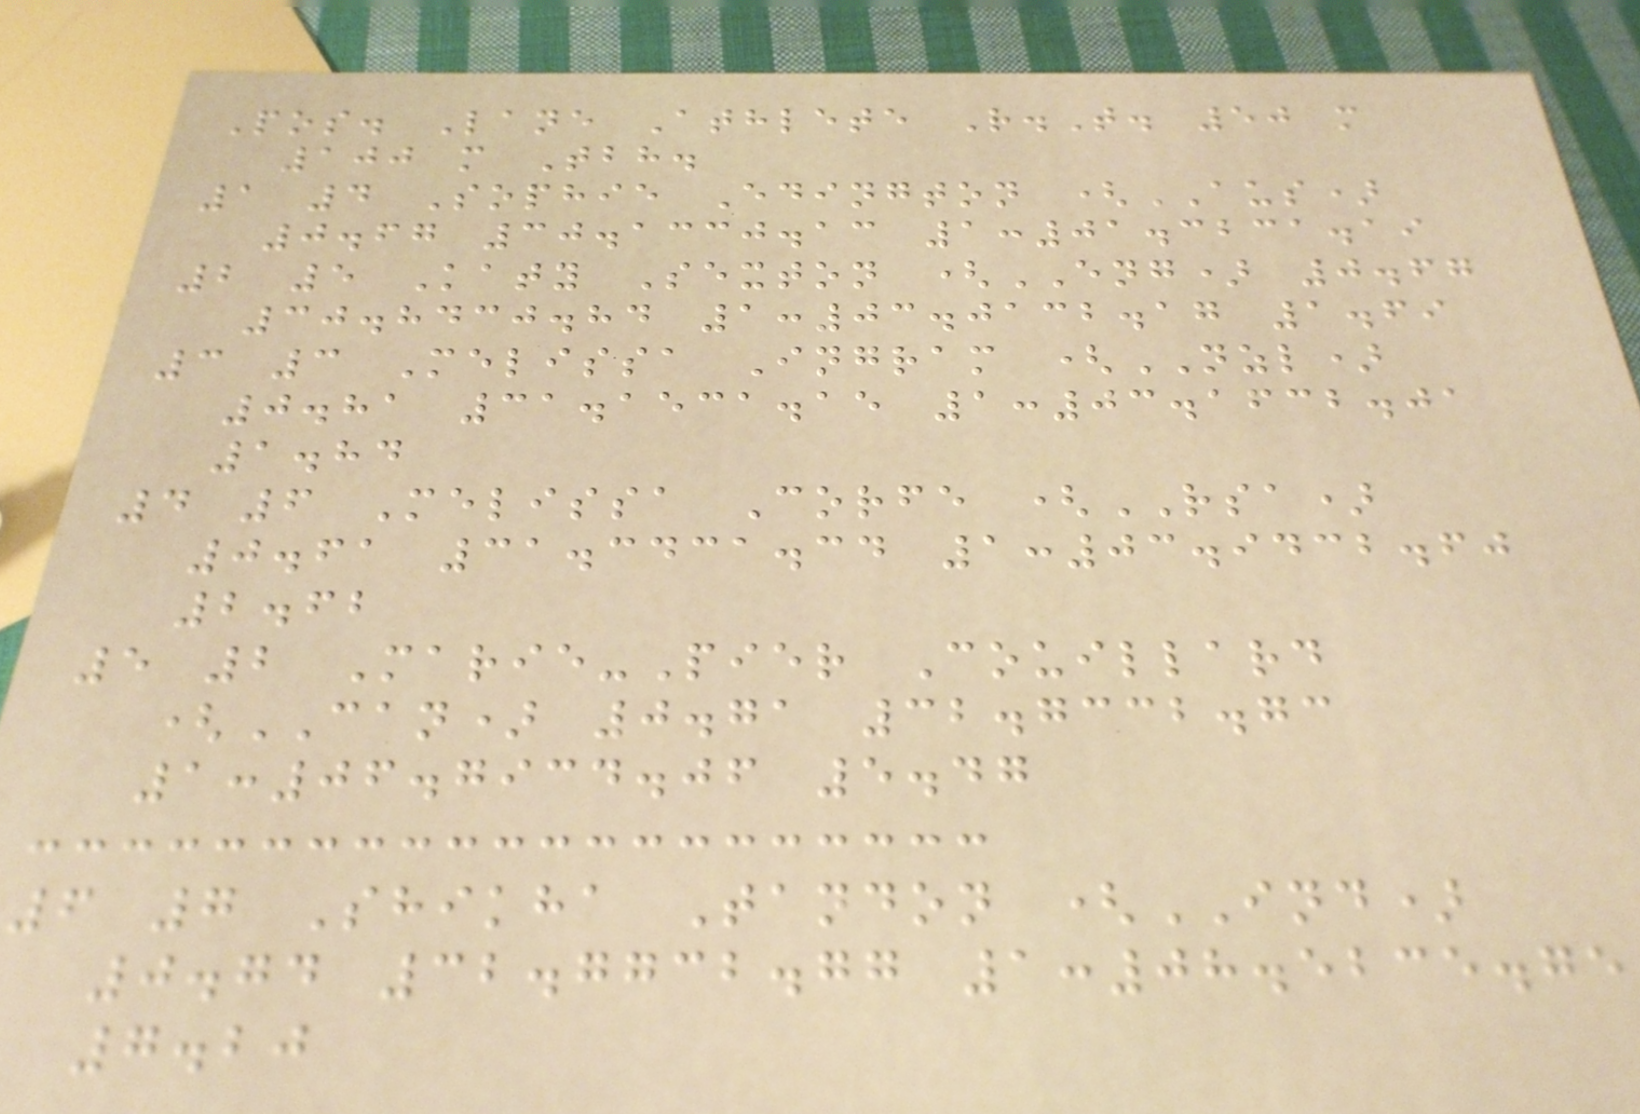Pos. Lane Athlete R.T. 50 m
100 m Tbh.
1 4 Sophie Edington (AUS)
0.67 30.1330.13 1:01.3231.19
2 5 Katy Sexton (ENG) 0.67
30.8430.84 1:03.0132.17 1.69
3 3 Melissa Ingram (NZL)
0.81 31.1531.15 1:03.1632.01
1.84
4 6 Melissa Corfe (RSA)
0.61 31.3431.34 1:03.9432.60
2.62
5 2 Marie-Pier Couillard
(CAN) 0.71 32.7332.73
1:06.7934.06 5.47
6 7 Shikha Tandon (IND)
0.74 32.7732.77 1:08.5235.75
7.20
